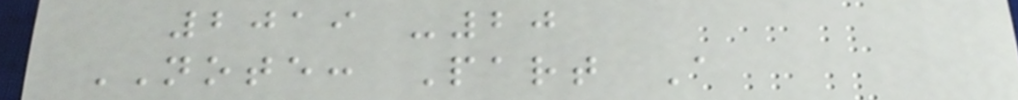2019 -20
NOTE: Part A
